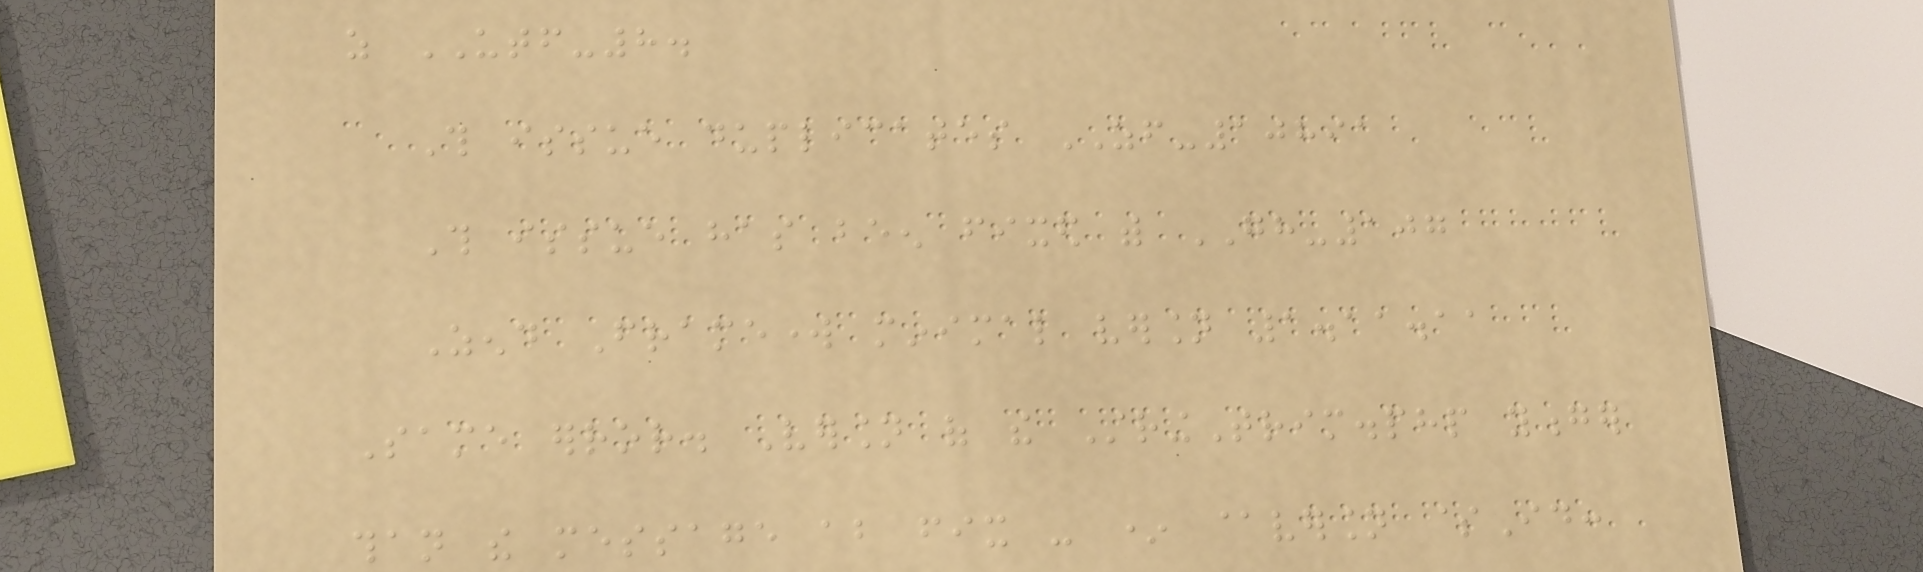as UTF-8.
This issue duplicates ZF-10891
This issue has been fixed with GH-107
Zend Framework minimal version 1.11.11
Same error. Version of the StringTrim.php yonger
than the message about fix - * @version $Id:
